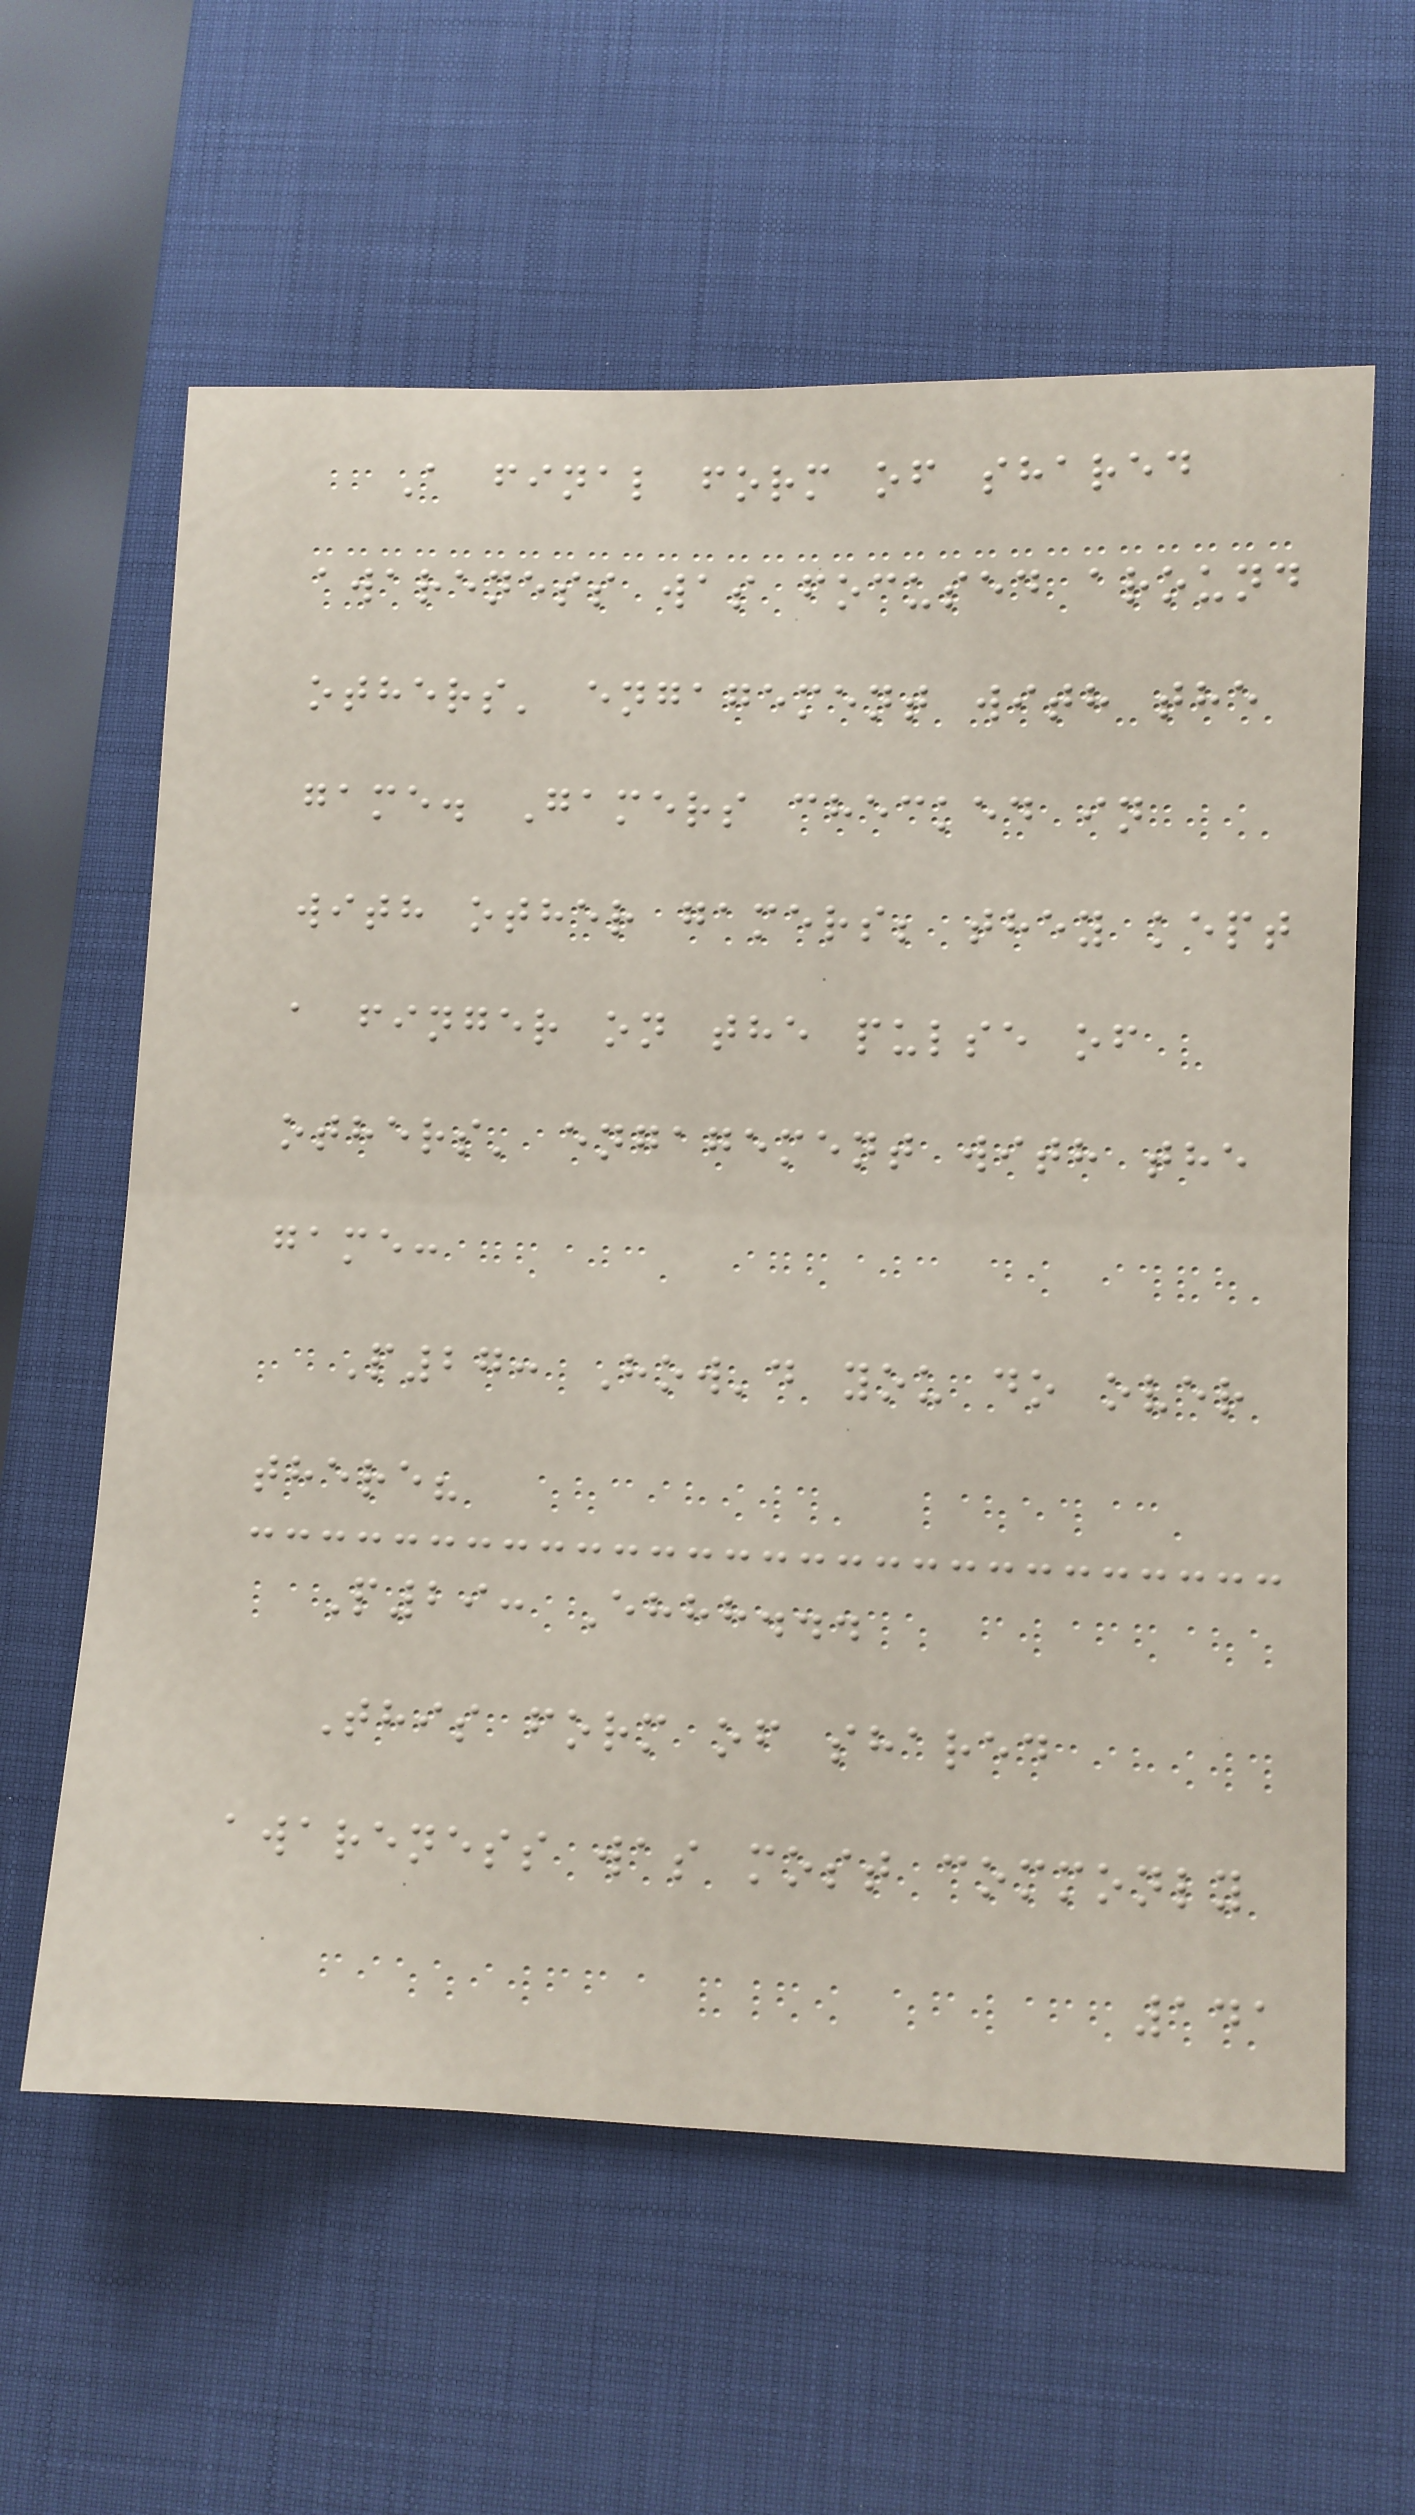A final form of shared
awareness was focused around
others' engagement with the
game. Gamers checked in
with other gamers; they kept
a finger on the pulse of
others' engagement with the
game:
P27: How'd you do over
there?
P29: Ehhh...
This form of shared
awareness was most commonly
141
